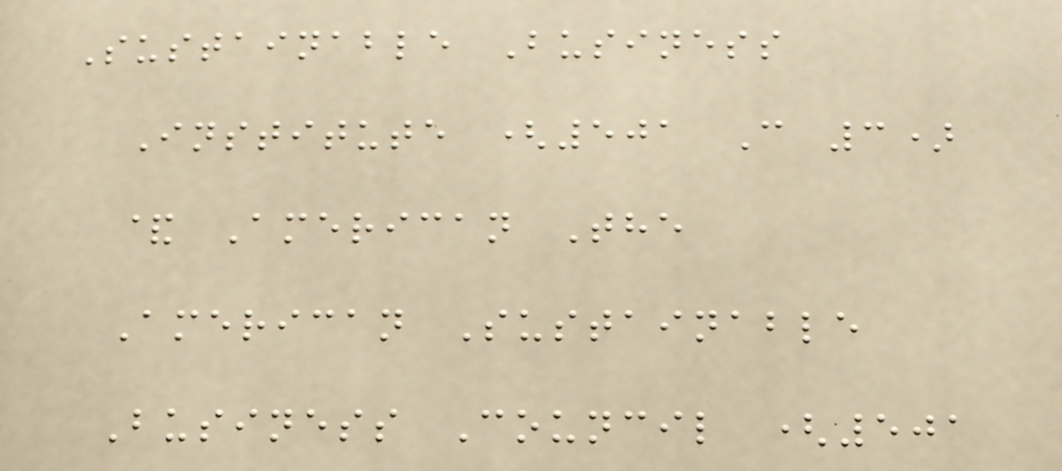Sustainable Business
Institute (501 C 3)
& American The
American Sustainable
Business Council (501
